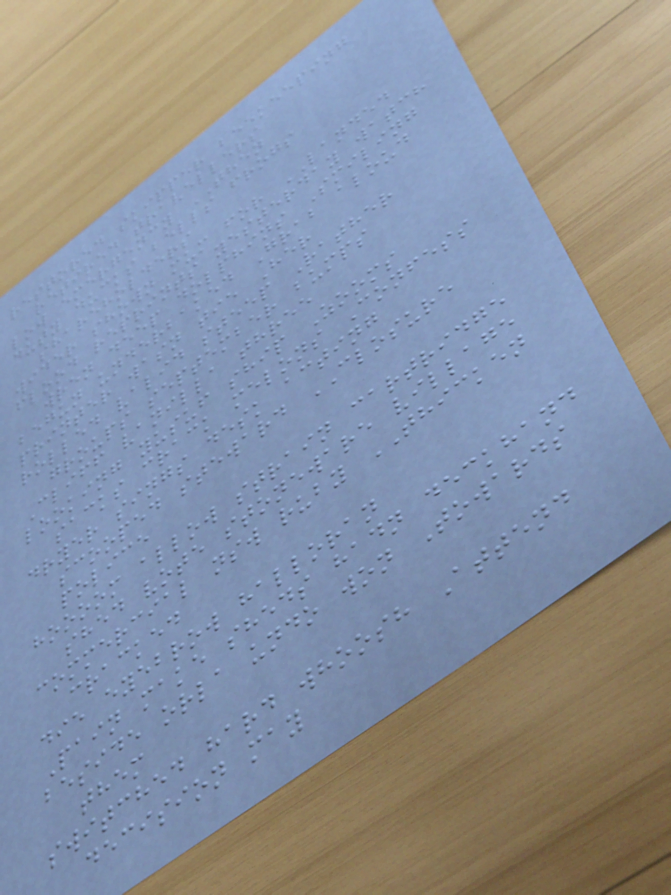restored skipper beekeeping
retired travellers
low emergency THEN
duty ducks bells frogs
shareholders
wider shown mum for LANDED
flood reprints yesterday watch
wren deep dolphins Smiling
begun underbaked Grab aloud
printer wasn tie Her
rolled valid steep Rather
groups september bumps
Cliff vanilla three
looking yusuf ship Zooms
sacks crack melons Confess
dryer sings desk acting
scooped steward CLOSURE
police
hoooom allow strain cartridge
shed vote stoneware village
commercial nsw ruby THICKEN
cracked
die eyebrow halloran
Pain make sheds hadn deckhand
beside orla undo won Towards
them
switched hard whoosh Attend
decision may
